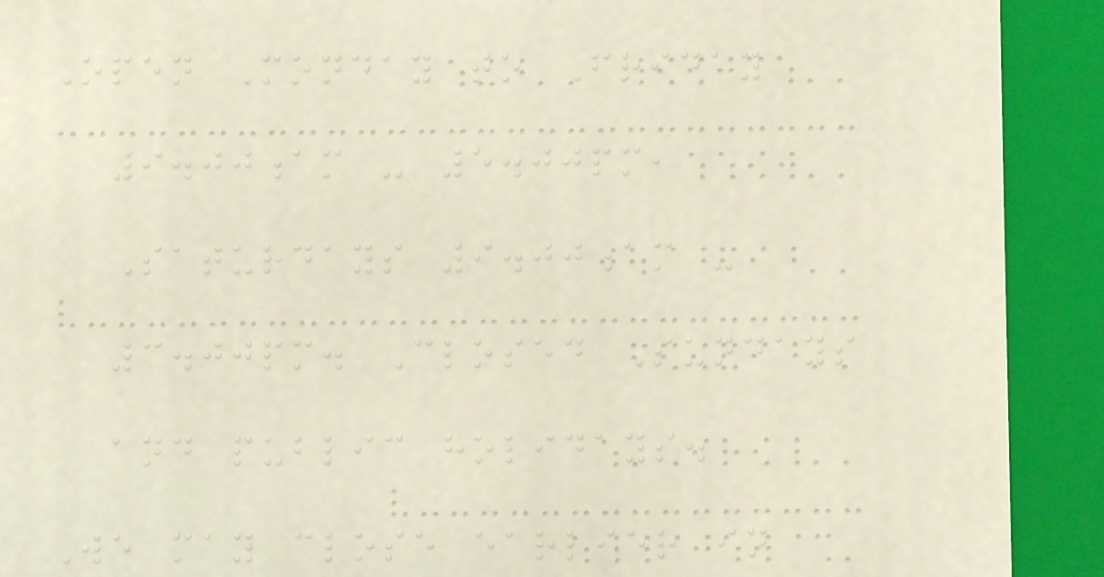Open Monday to Friday
9.00am - 5.00pm,
Saturdays 9.00am -
3.00pm. Closed Sundays
and public holidays.
We may close earlier in
